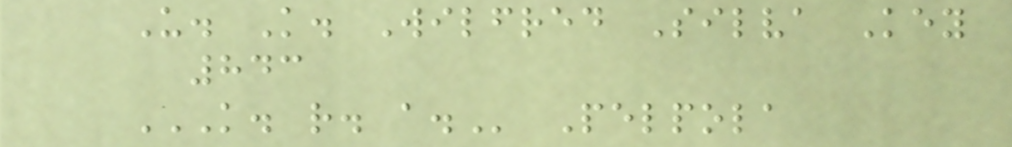U. K. Wilfred Silva Key
843
K. R. A. Pelpola
